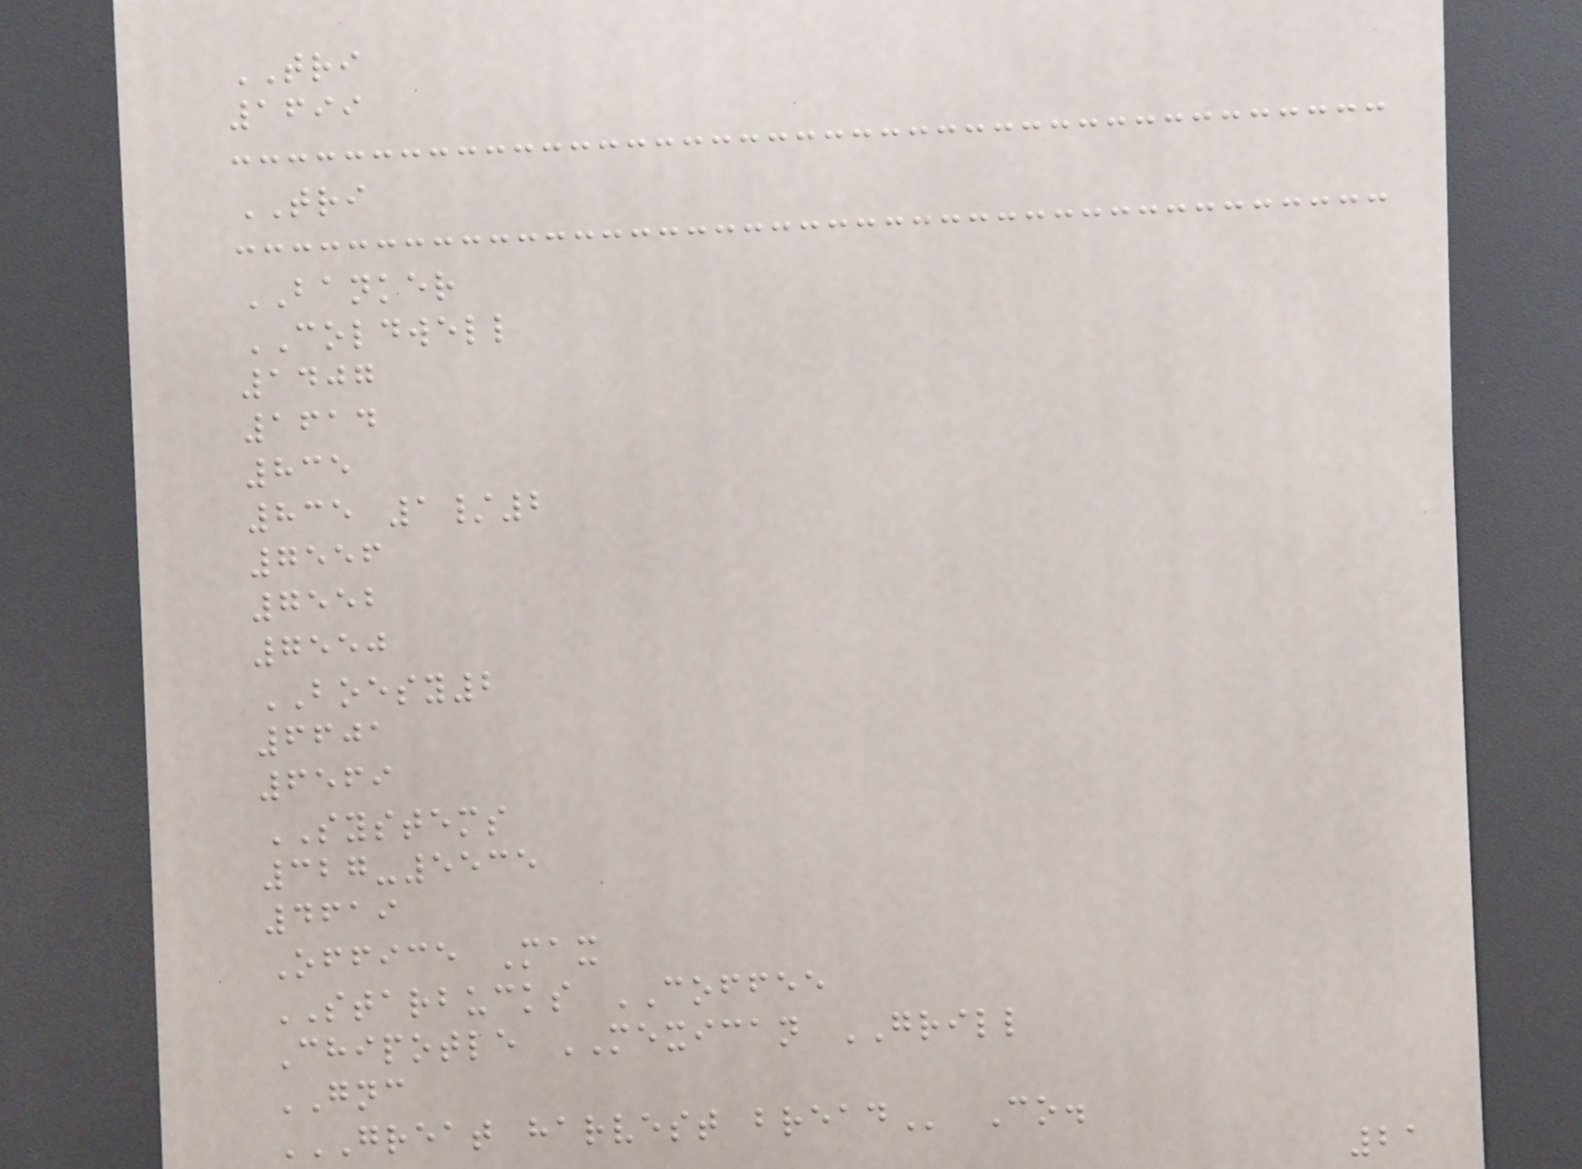TRI
1699
TRI
BANKER
COLDWELL
1407
1614
835
835 1/2
7556
7552
7550
BOESY2
6601
6569
SYSTEMS
327-5535
4619
Office Max
STARBUCKS COFFEE
Chipotle MEXICAN GRILL
GNC
GREAT HARVEST BREAD Co.
21
